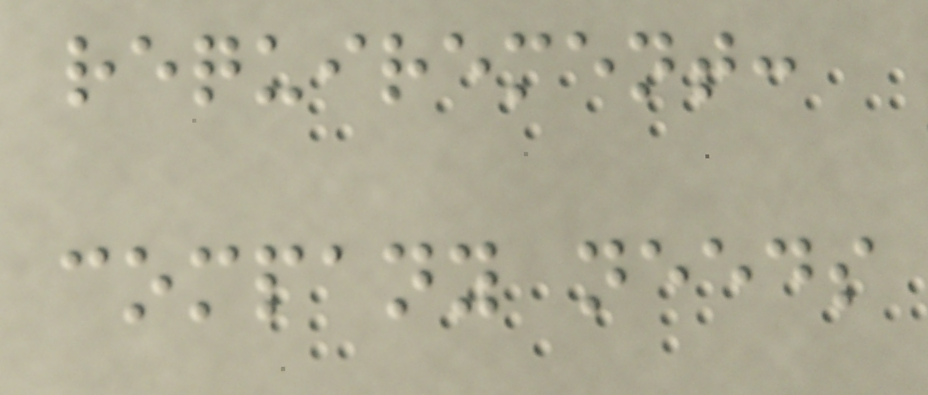requirement:
company needs
